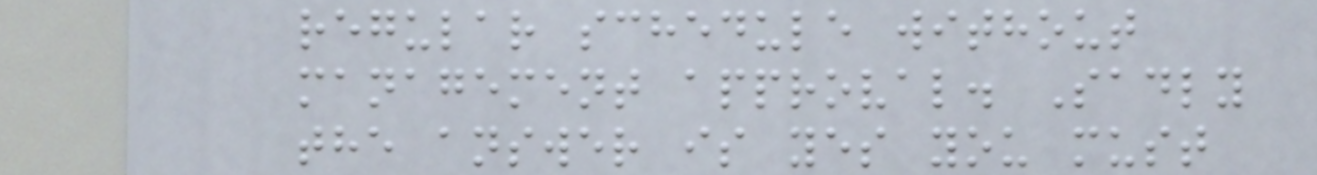regular schedule without
management approval. Sadly
the answer is yes you must
